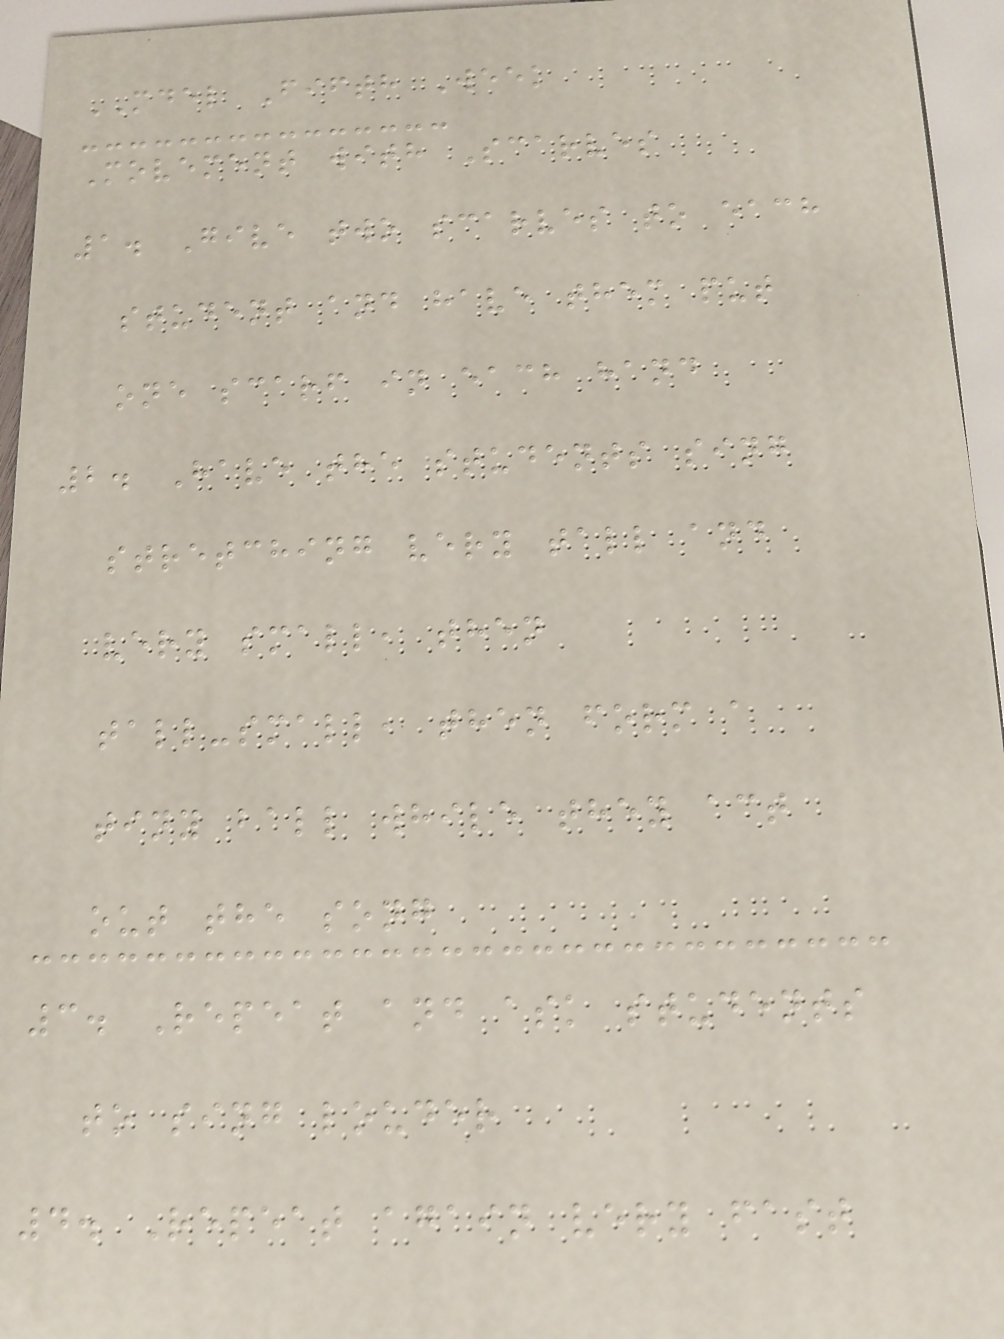MDEL Fifth Week
Movement with Scarves
1. Give two scarves to each
student and have them put
one scarf in each hand
2. Have the students sing
stretching very tall and
very small, then
tall-small, then form a
tiny ball while they act
out the song
3. Repeat and ask students
to sing louder
4. Repeat again very fast
